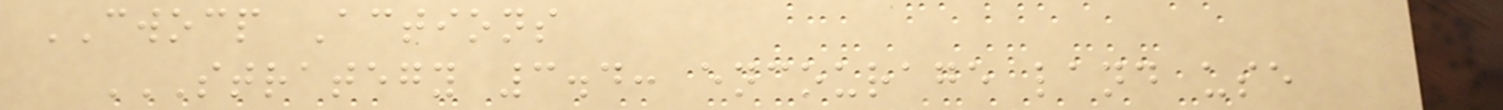CWOCP Actions
STRATEGY 3.4: ENCOURAGE LAND USE
